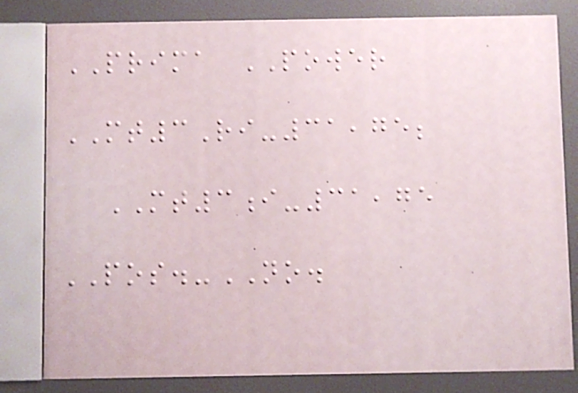PRIMA POWER
MT3Ri-31,75;
MT3i-31,75
POS.-NO.
